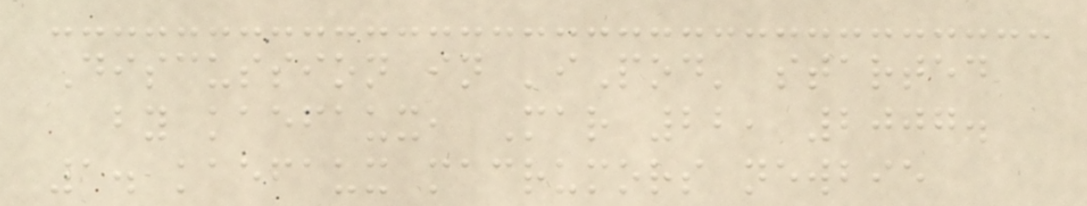Discussion in 'iPod' started
by kaefaux, Mar 22, 2007.
1. kaefaux macrumors newbie
